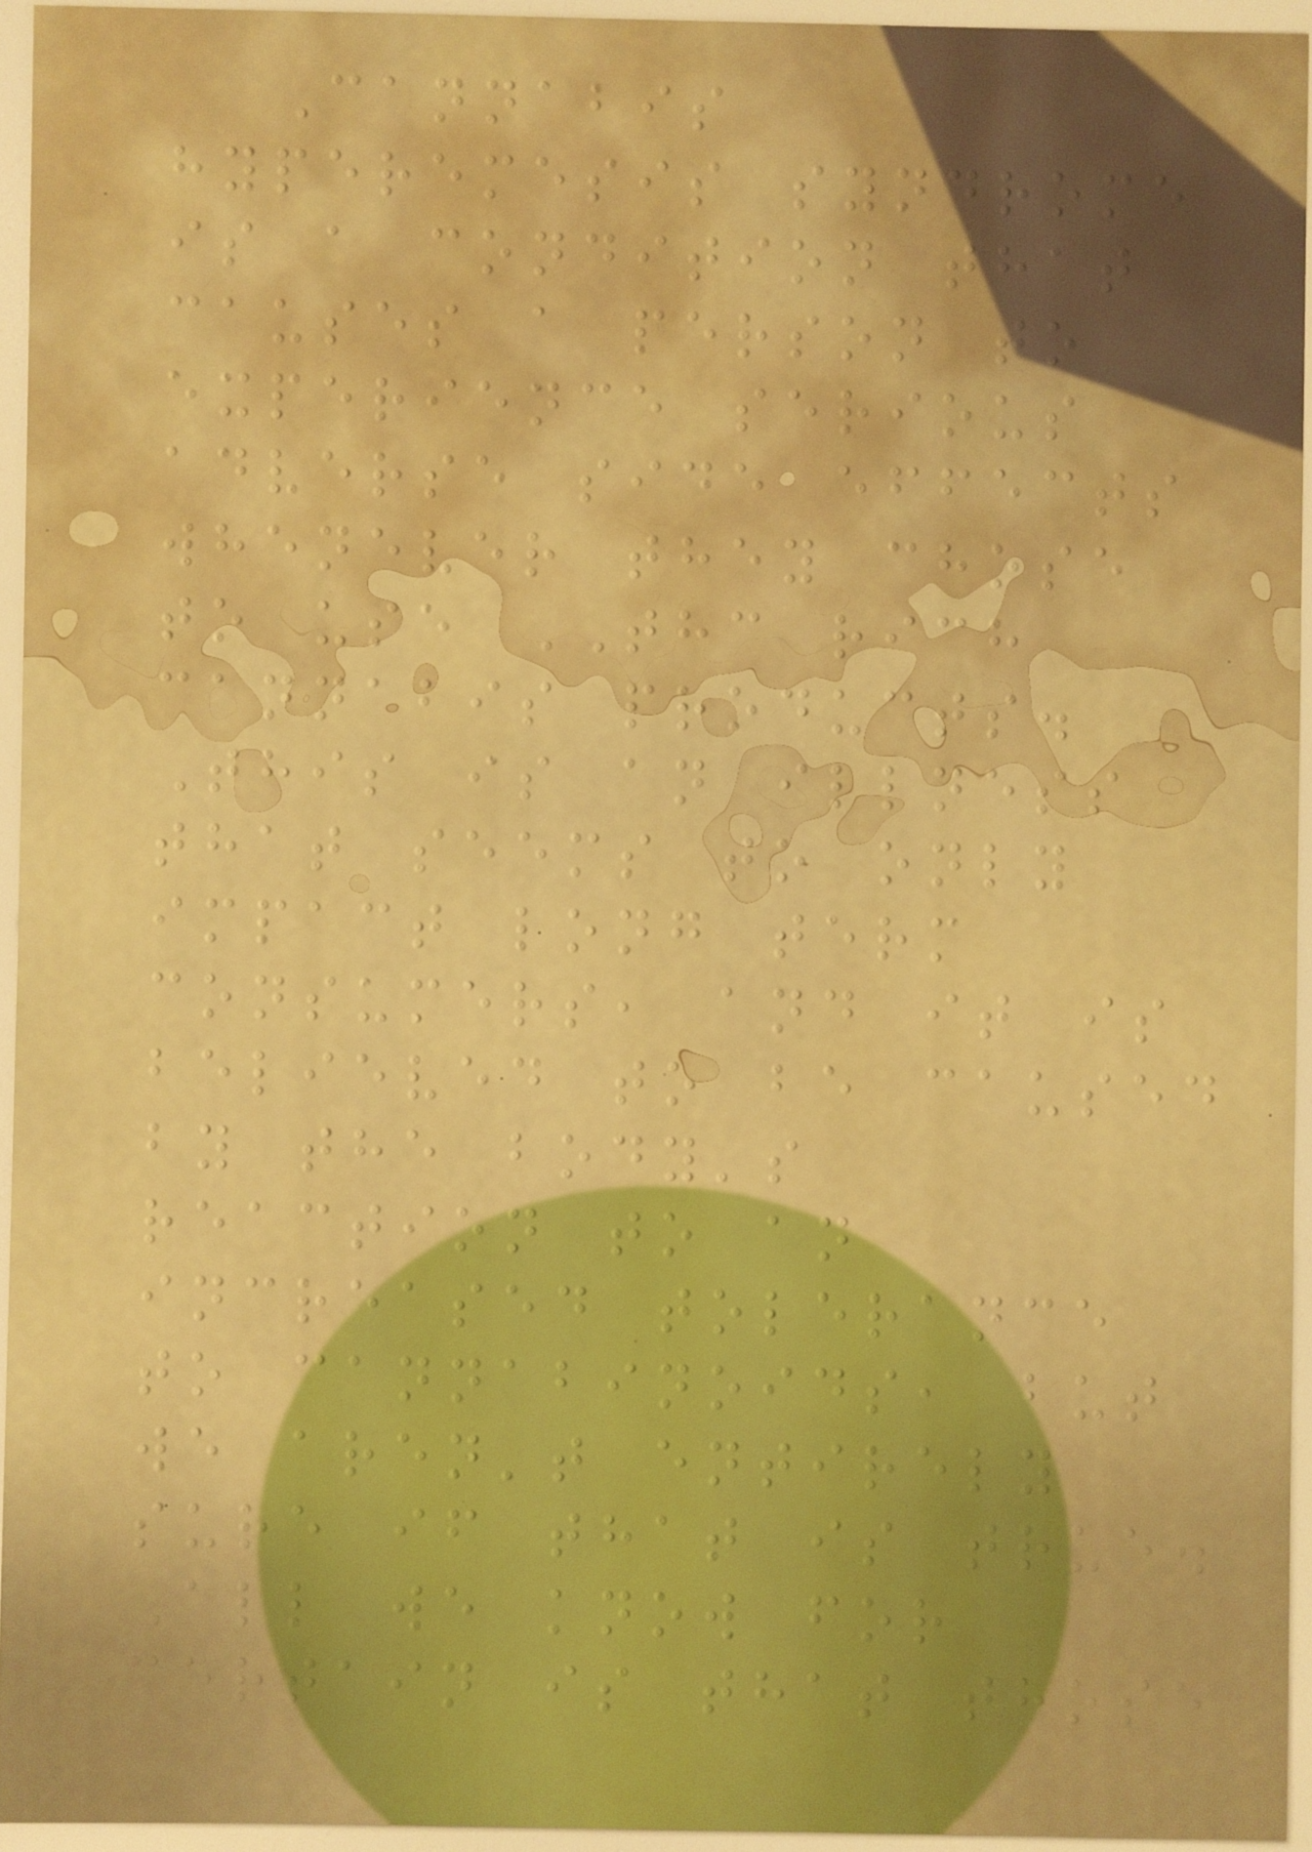Cannabis
hyperemesis syndrome
is a condition that
causes a person to
experience serious
adverse side effects
whenever they chose
to use THC rich
cannabis products.
This is an illness
that seems to only
impact long term
consumers, and it is
believed to be caused
by the body's
reaction to an
increased tolerance
to cannabinoids, but
we aren't entirely
sure if that is true.
All we know for
certain is that those
